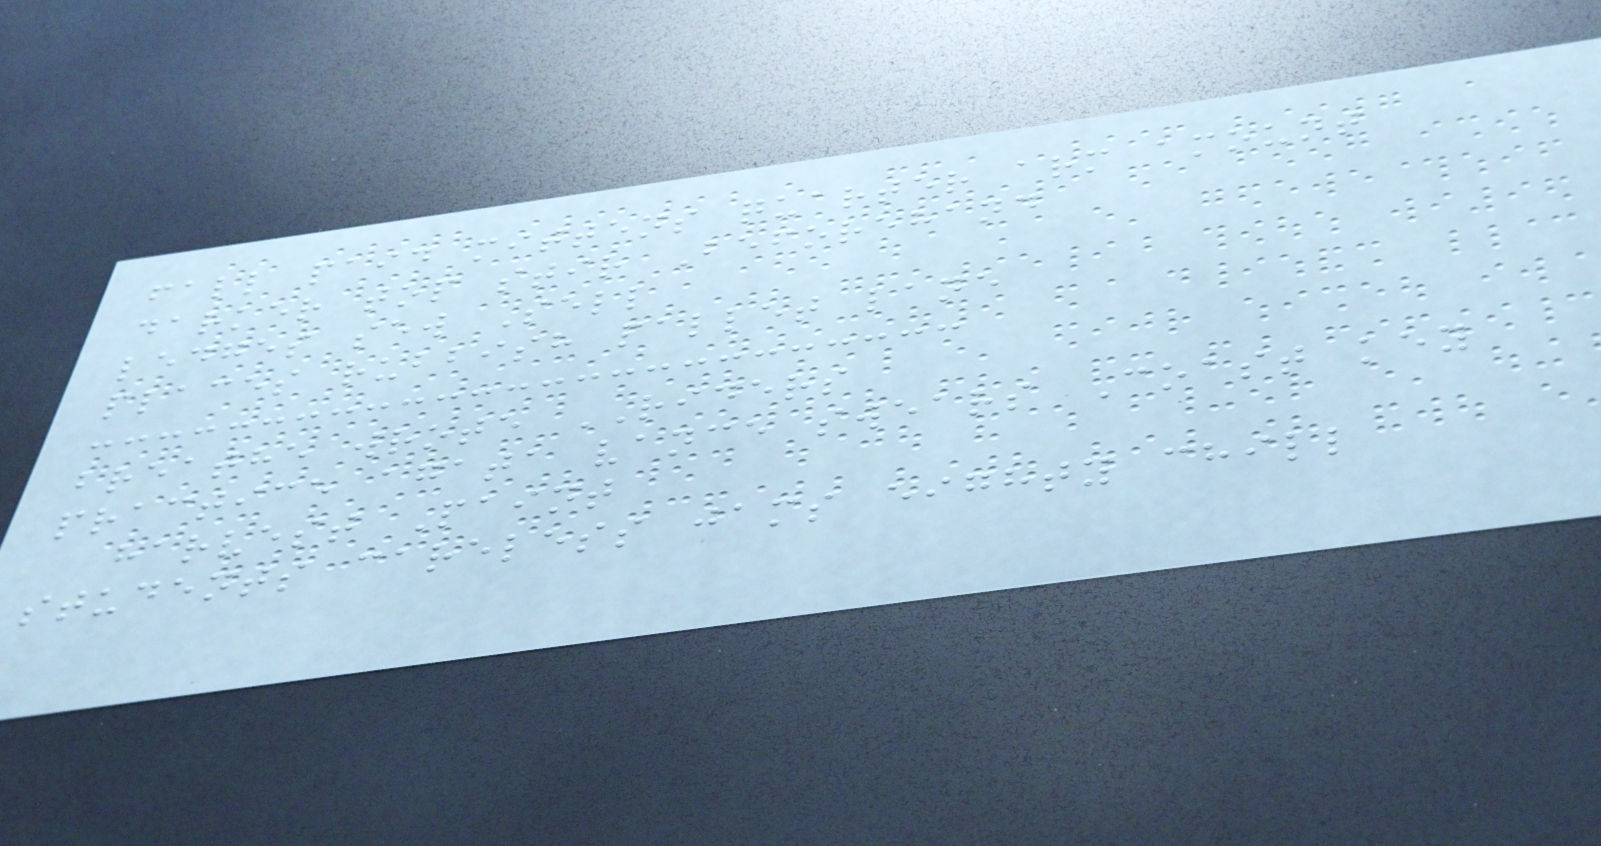fall paid mittens quarter arm amount
darker top stir Beforehand
ledges sew Sell
places rubbish pallet lane
breathe wrote RIDERS
practice agata vance swears Coast key
harvest Paint
students careless jams eighty chill
